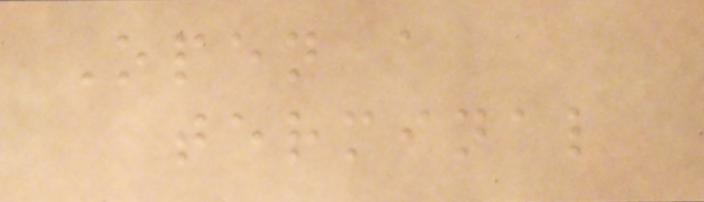Open a
terminal
